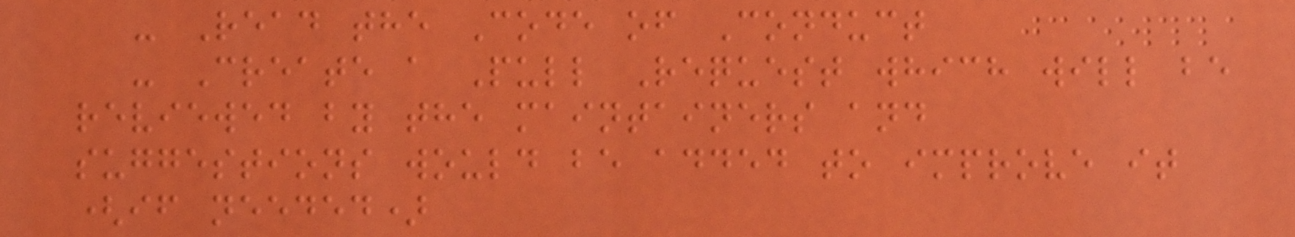- Read the Code of Conduct
- Create a Pull Request which will be
reviewed by the maintainers and
suggestions would be added to improve it
(if needed)
